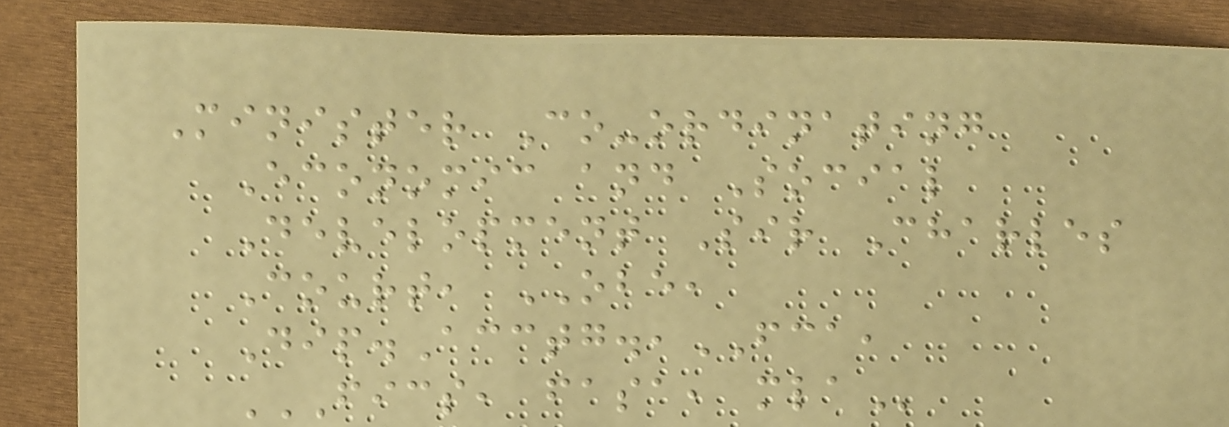Minister Co-ordinating
Economic and Social
Development Sir Charles
Court, OBE,
Dip.Acctg.,FCA,
FICS, FASA, MLA
